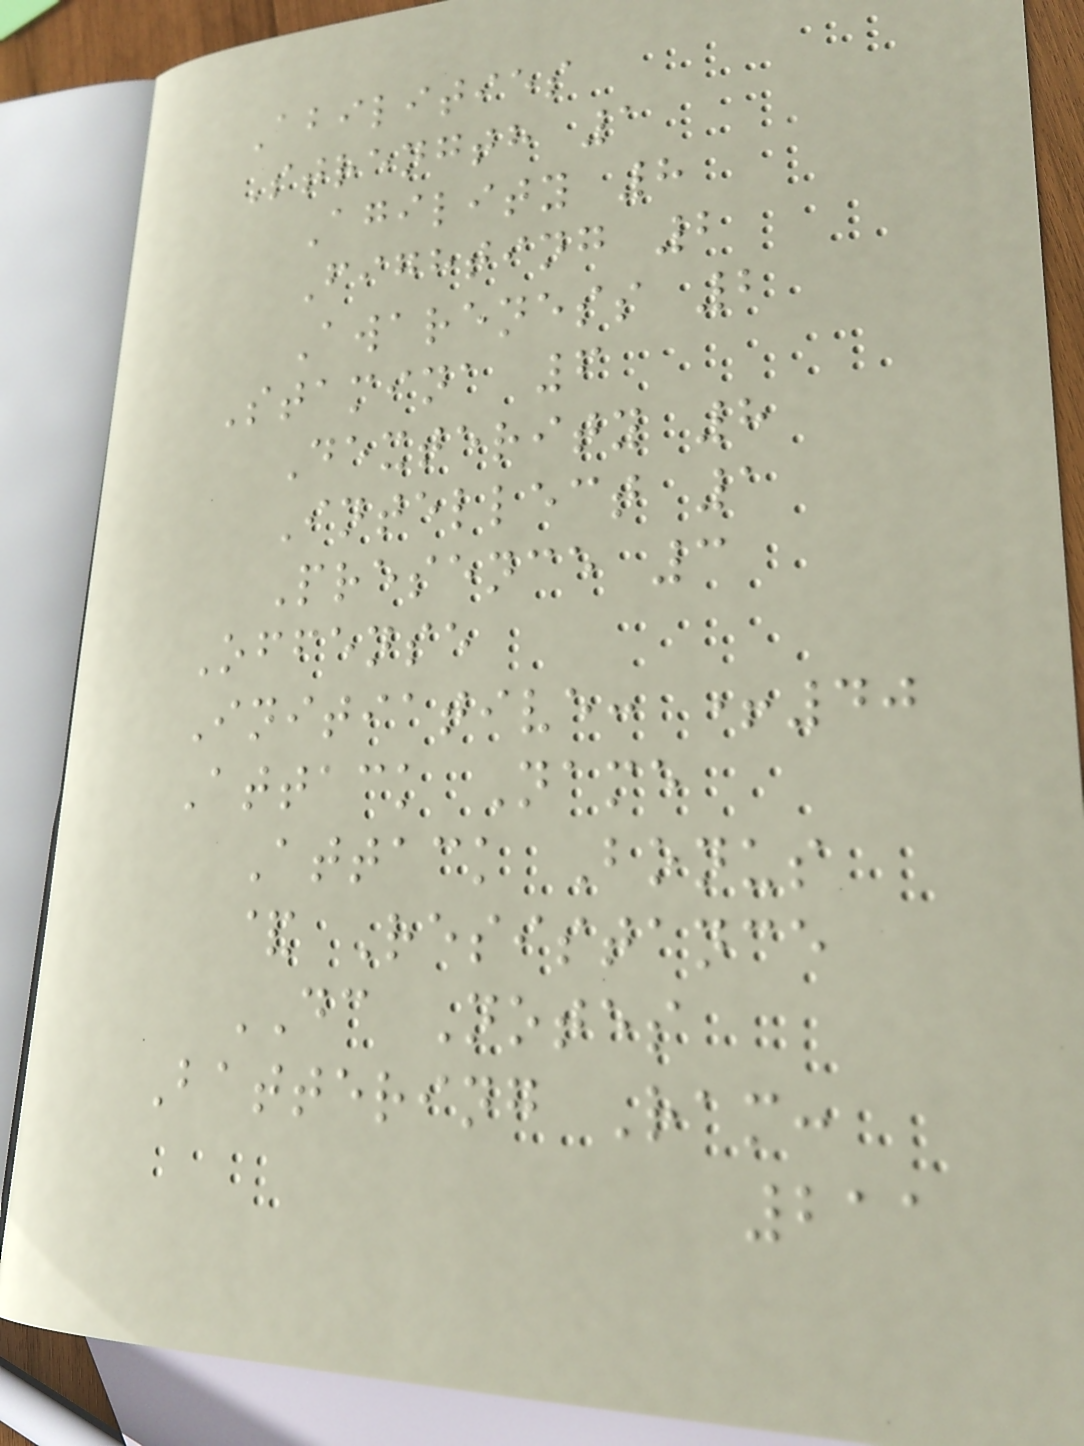Abilities
Strength 1
Agility 8
Fighting 2
Awareness 2
Stamina 6
Dexterity 8
Intellect 1
Presence 3
Offense
Initiative: +40
Attack Name
Attack Bonus
& Resistance
DC Notes
Battering Ram:
211
